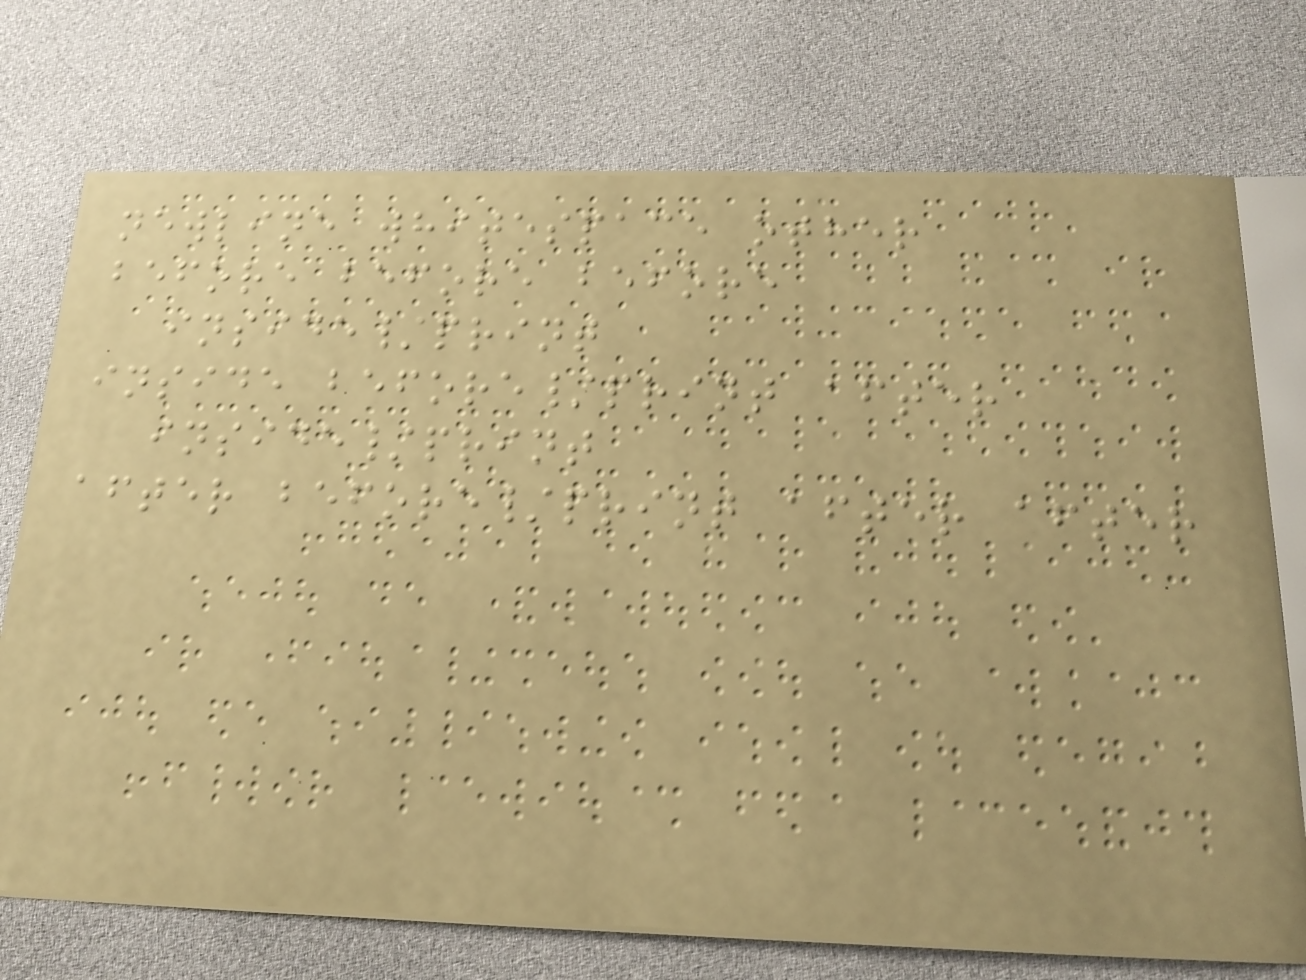newline whitespace other
before before before
inside/print
inside before/print after
inside/print
after before/print after after
